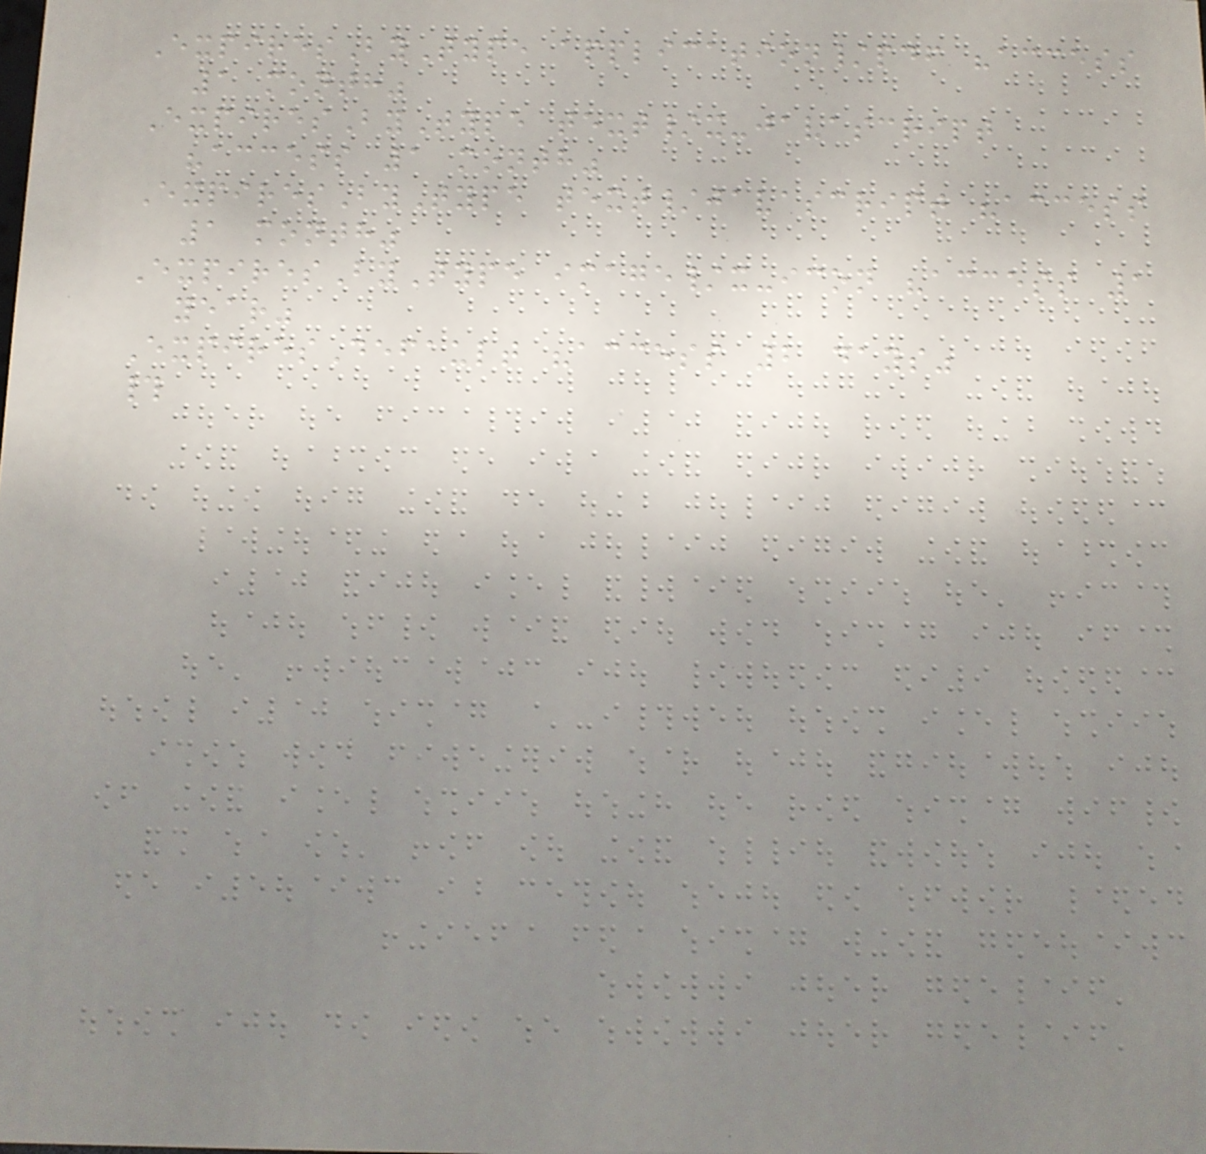ExpiresByType application/pdf "access
1 month"
ExpiresByType text/x-javascript
"access 1 month"
ExpiresByType text/javascript "access
1 month"
ExpiresByType image/x-icon "access 1
year"
ExpiresDefault "access 2 days"
#
